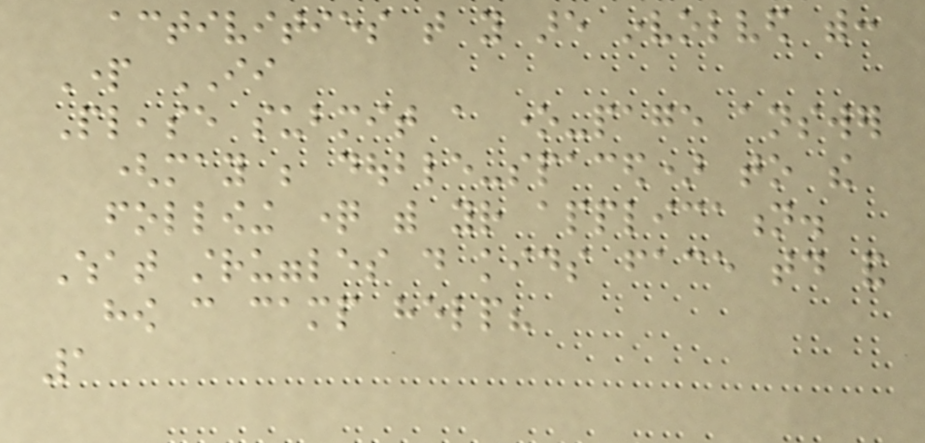activities that you are involved with:
Part II
Please submit a one-page answer
(may be double-spaced) to the
following question with your application.
What struggles do kids face today and
how can camp help?
1
